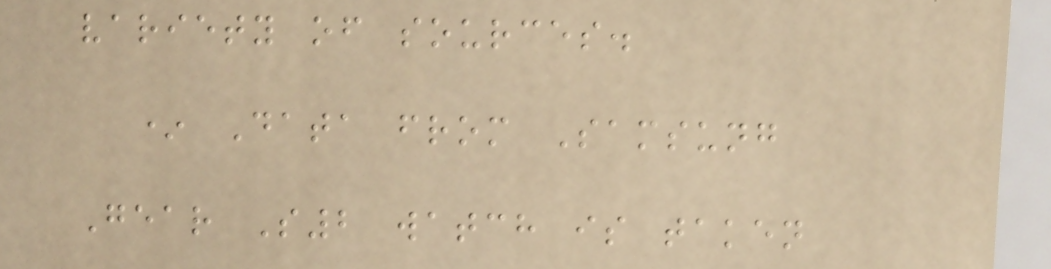variety of sources.
* Data from Samsung
Gear S2 watch is taken
